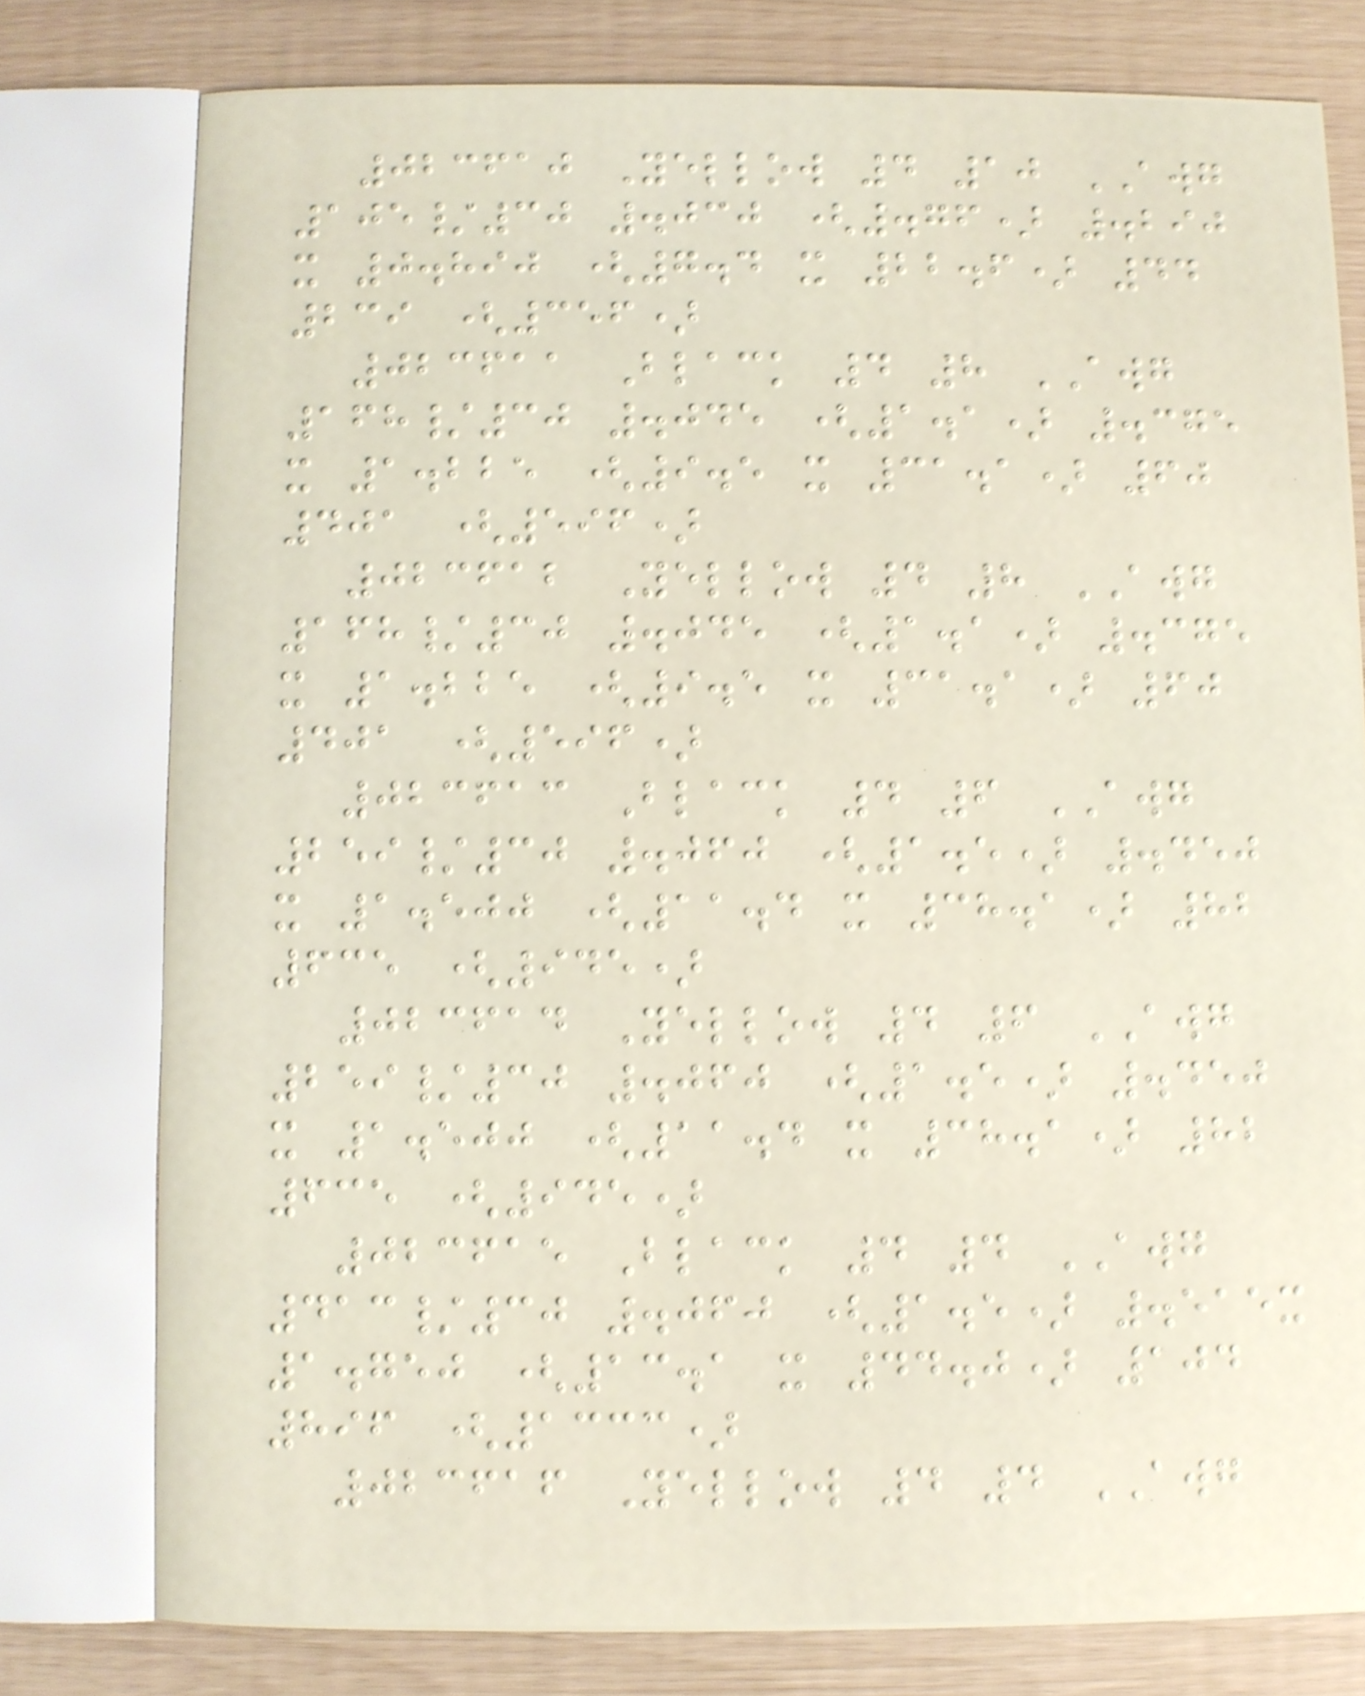023610 Yellow 4 10 AWG
105/30 .030 (.76) .290
x 0.890 (7.4 x 22.6) 44
239 (356)
023611 Black 4 8 AWG
168/30 .045 (1.1) .375
x 1.225 (9.5 x 31.1) 60
401 (596)
023612 Yellow 4 8 AWG
168/30 .045 (1.1) .375
x 1.225 (9.5 x 31.1) 60
401 (596)
023613 Black 4 6 AWG
259/30 .060 (1.5) .450
x 1.500 (11.4 x 38.1) 82
635 (945)
023614 Yellow 4 6 AWG
259/30 .060 (1.5) .450
x 1.500 (11.4 x 38.1) 82
635 (945)
023615 Black 4 4 AWG
413/30 .060 (1.5) .515x
1.750 (13.1 x 44.0) 104
896 (1333)
023616 Yellow 4 4 AWG
